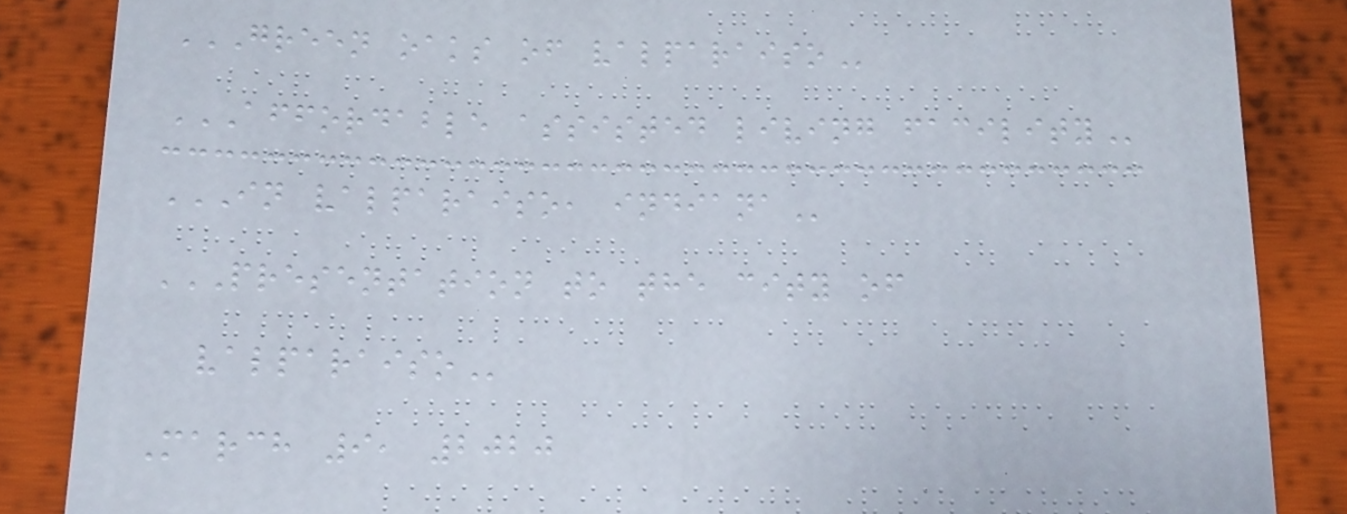GREEN OAKS OF VALPARAISO
AFFORDABLE ASSISTED LIVING FACILITY
IN VALPARAISO, INDIANA
PRESENTATION TO THE CITY OF
VALPARAISO
March 9, 2020
